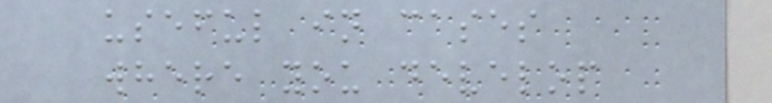useful in cases
where you develop
